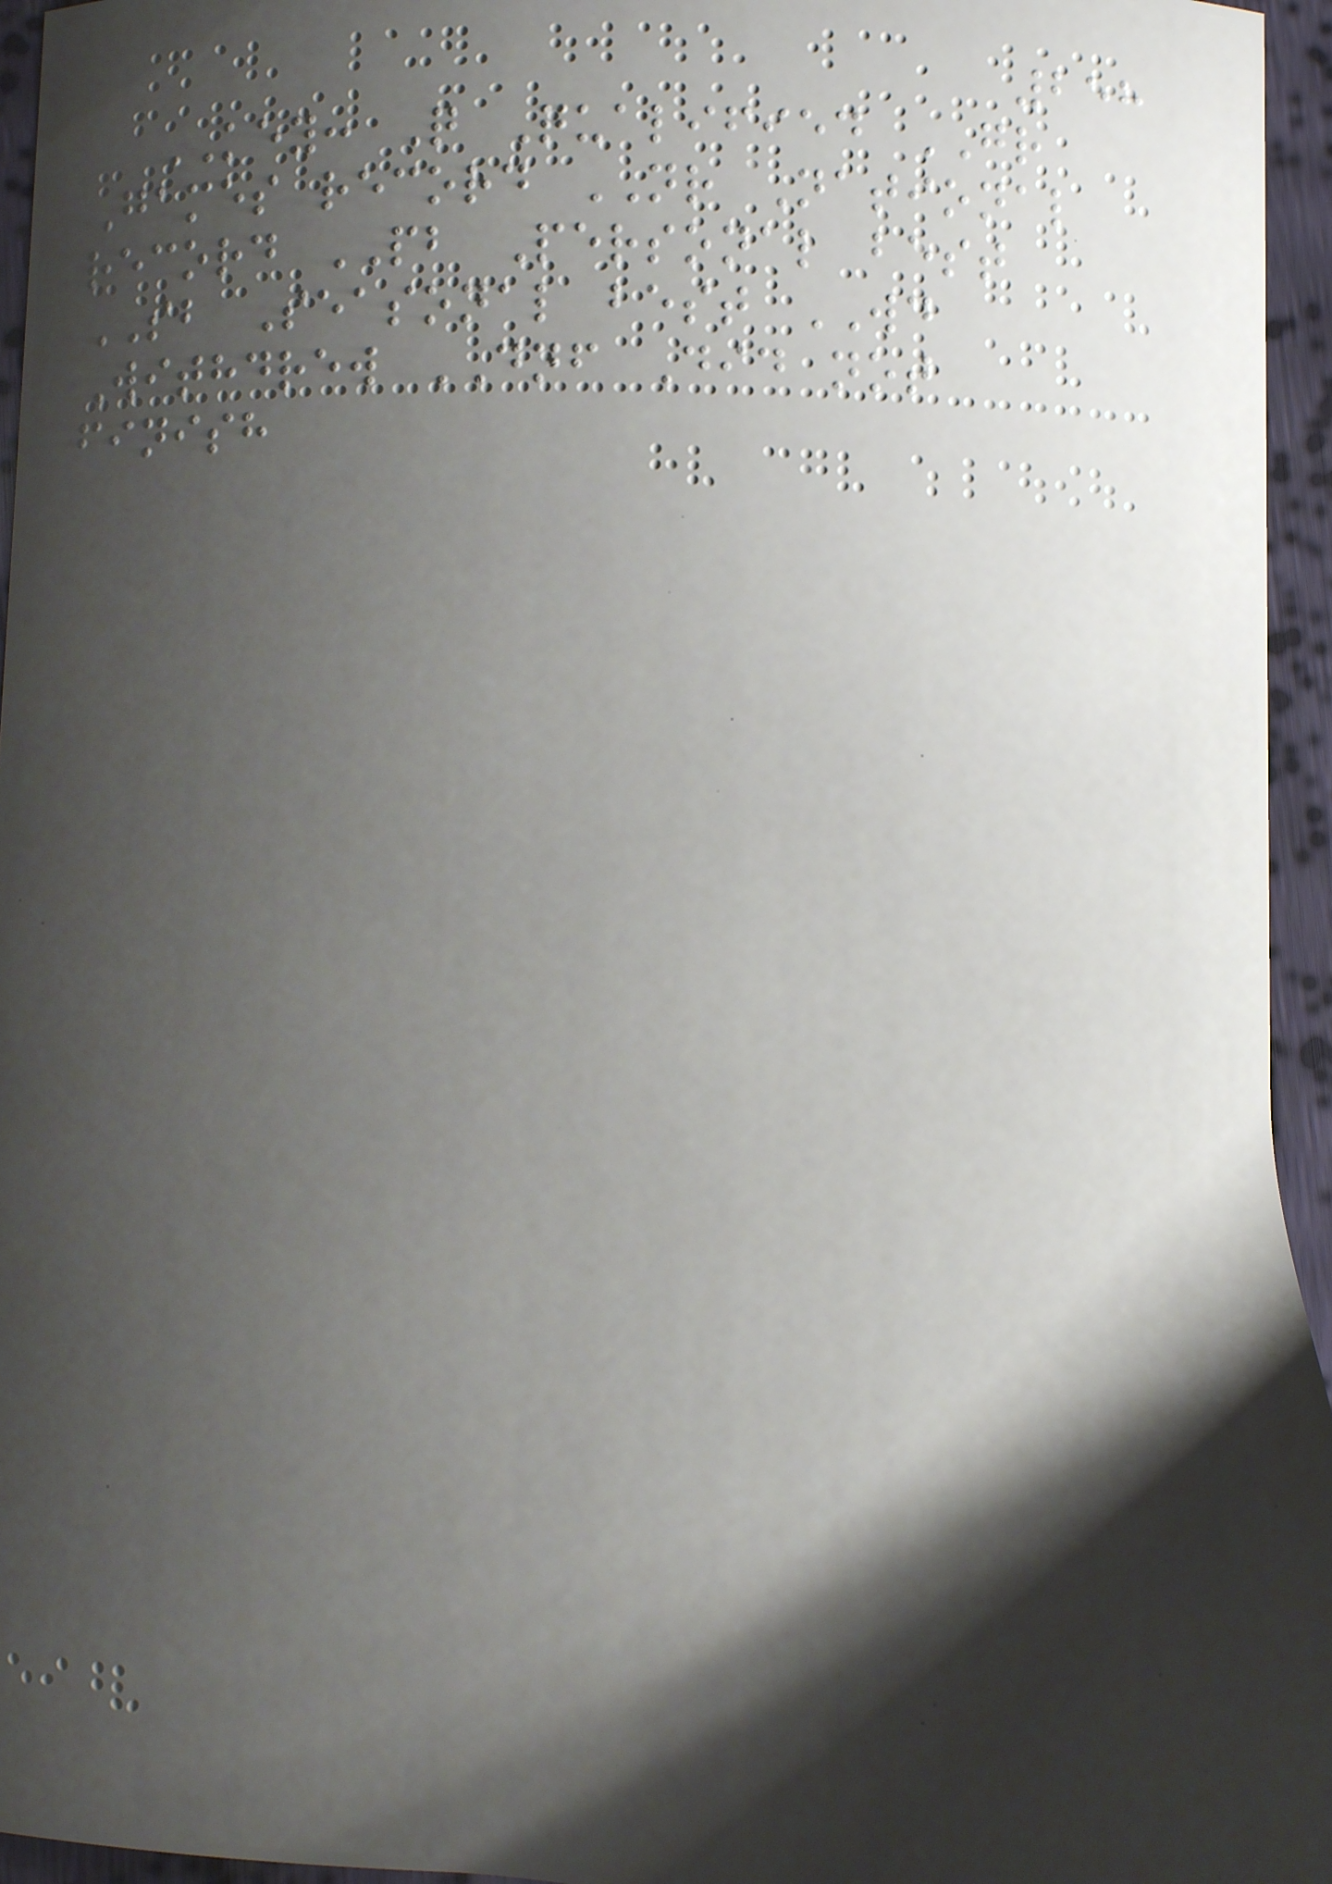258
KEY: Q Qualified GR
Games record NR National
record PB Personal best
SB Seasonal best WD
Withdrew DNF Did not
finish
